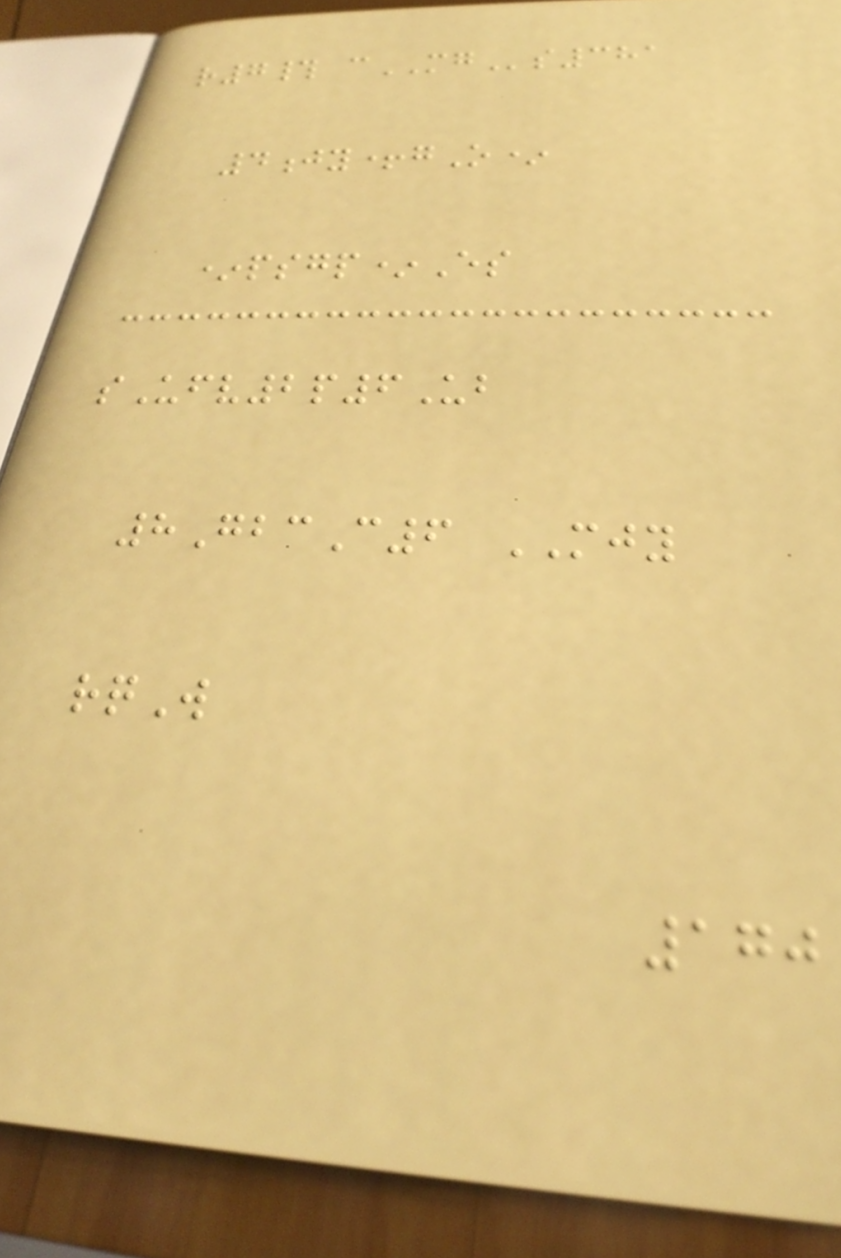r7# cMGs381
4jy+gO*
*psgp*Es
sUfv2p6Ub
8GbcC6 MJY
rqW
170
